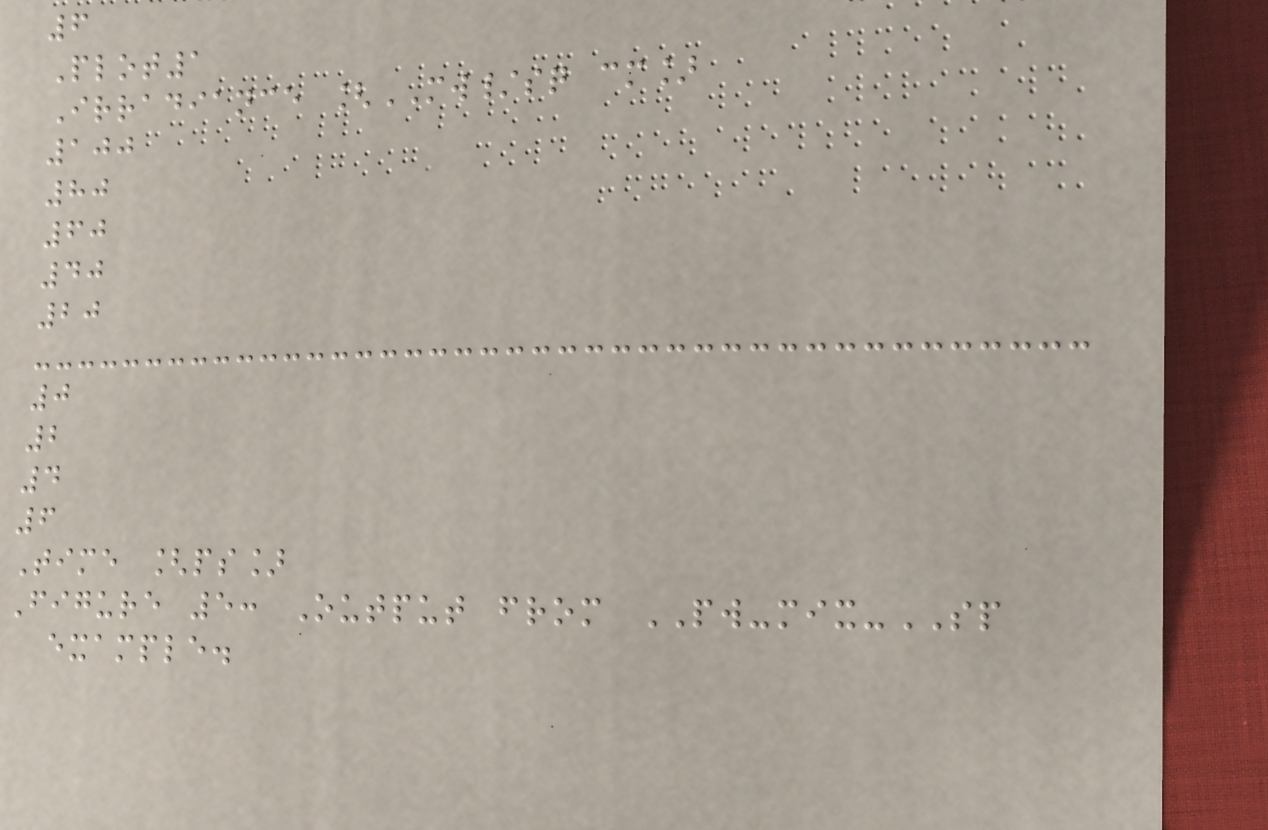6
Plot1
Irradiance [MW/sq cm]
100
80
60
40
20
0
2
4
6
Time [ps]
Figure 5: Output from PW-mix-SP
example.
